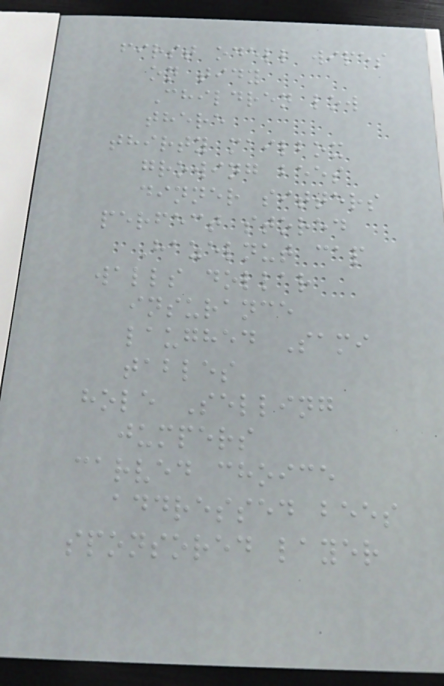first odell wipes
on tidy
Children low
there
thirty mailbox
growing bees
dinner sitters
perfect stored
Hazelnut cap
walls dollar
insurance
laughed Sami
tables
hole Selling
jumpers
carved choice
addressed bees
sponsored layer
